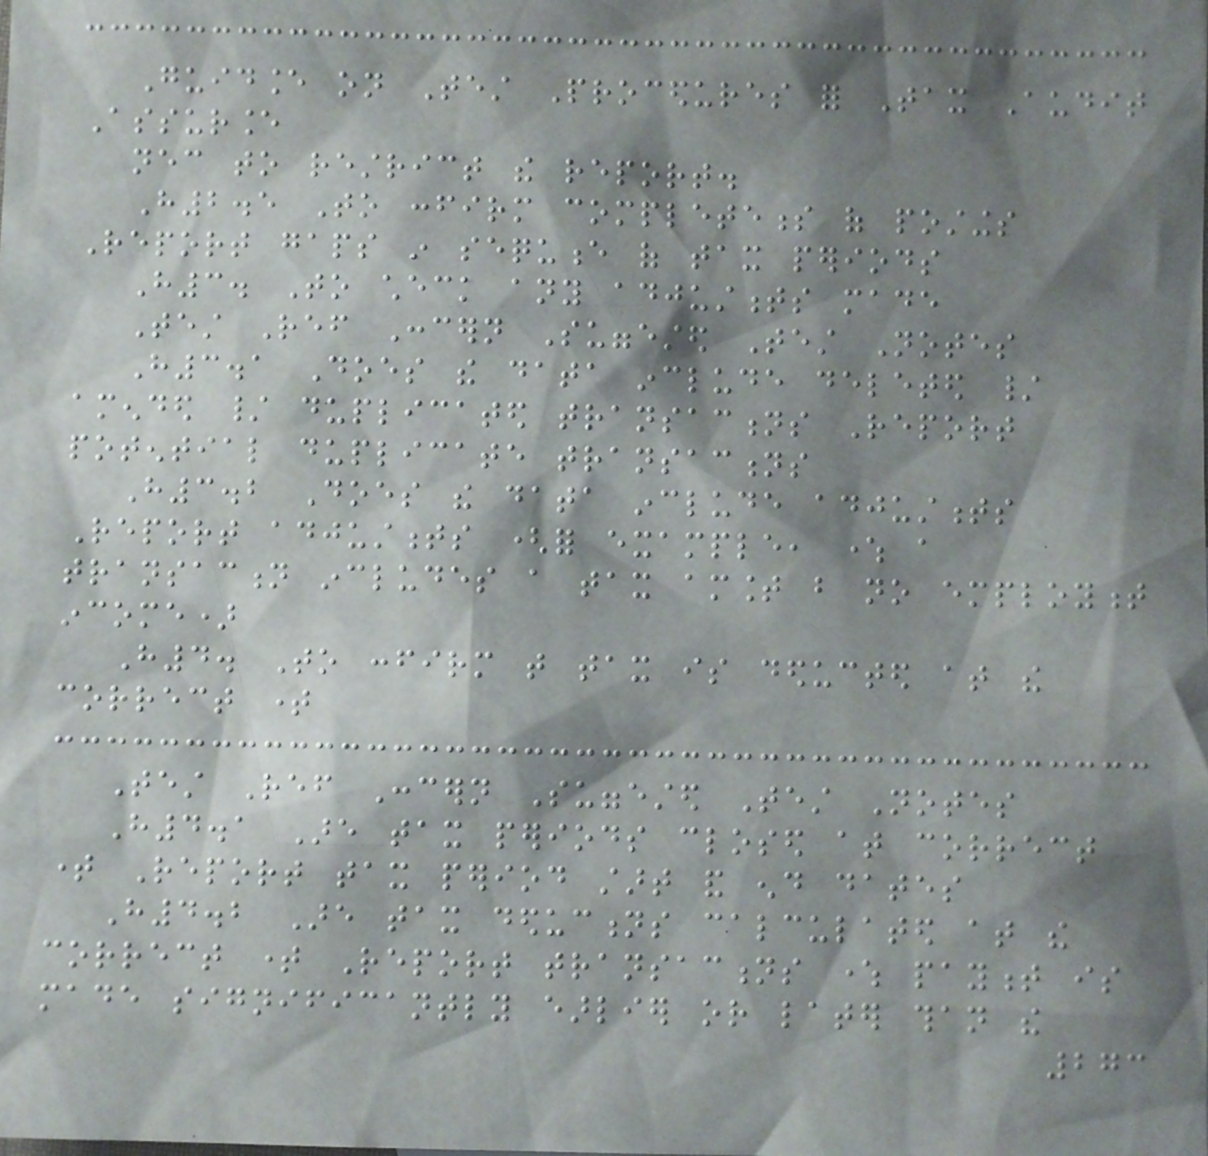Guidance on Test Procedures for Tax Audit
Assurance
necessary to restrict the report.
H2.5 To confirm completeness of postings
Report gaps in sequence of tax periods
H3. To check any adjustments made
Test Ref Concern Suggested Test Notes
H3.1 Does the data include deleted /
amended / duplicated transactions Report
potential duplicate transactions
H3.2 Does the data include adjustments
Report adjustments (for example, where a
transaction includes a tax amount but no employment
income)
H4. To confirm that tax is deducted at the
correct time
Test Ref Concern Suggested Test Notes
H4.1 Are tax periods closed at correct
time Report tax period start and end dates
H4.2 Are tax deductions calculated at the
correct time Report transactions where payment is
made significantly earlier or later than the
273
